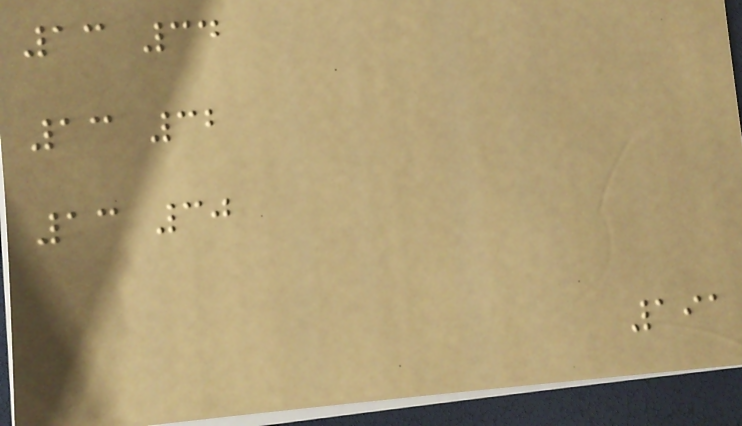13 34
13 32
13 30
191
